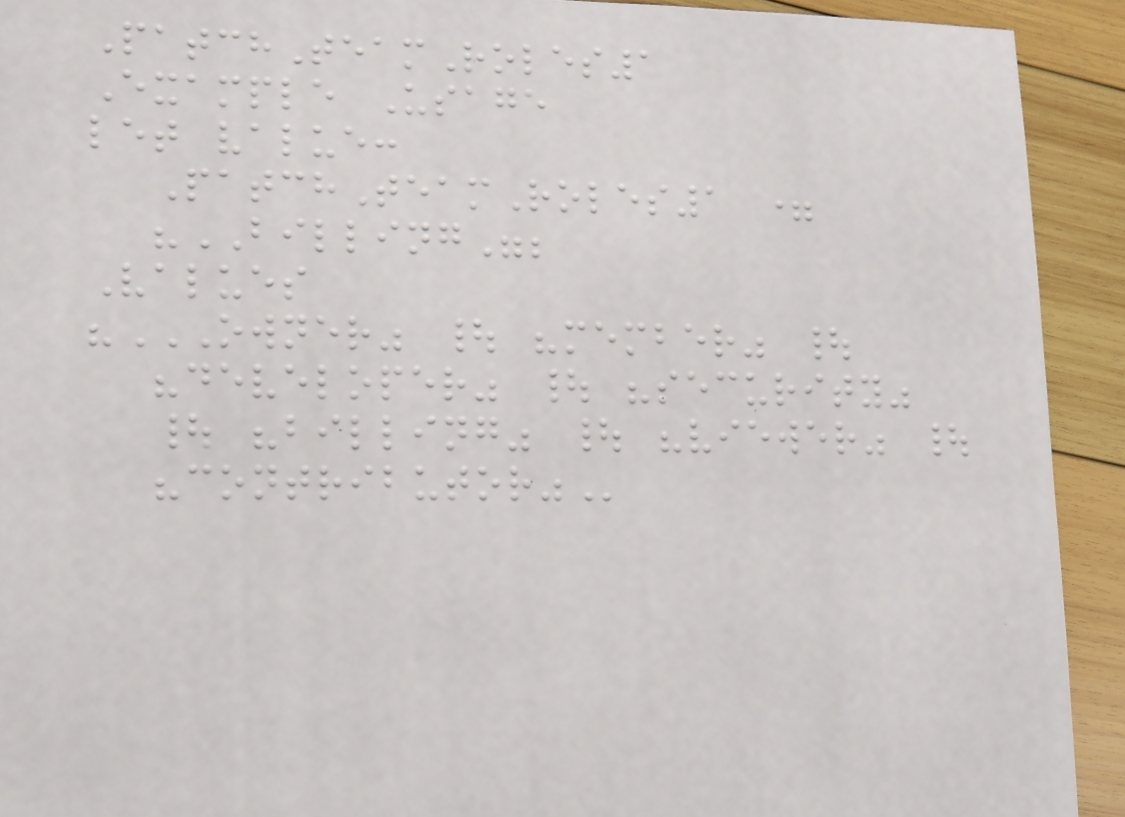PatchTeamRoles1
Example Usage
let value:
PatchTeamRoles1 =
"BILLING";
Values
"OWNER" | "MEMBER" |
"DEVELOPER" | "SECURITY"
| "BILLING" | "VIEWER" |
"CONTRIBUTOR"
